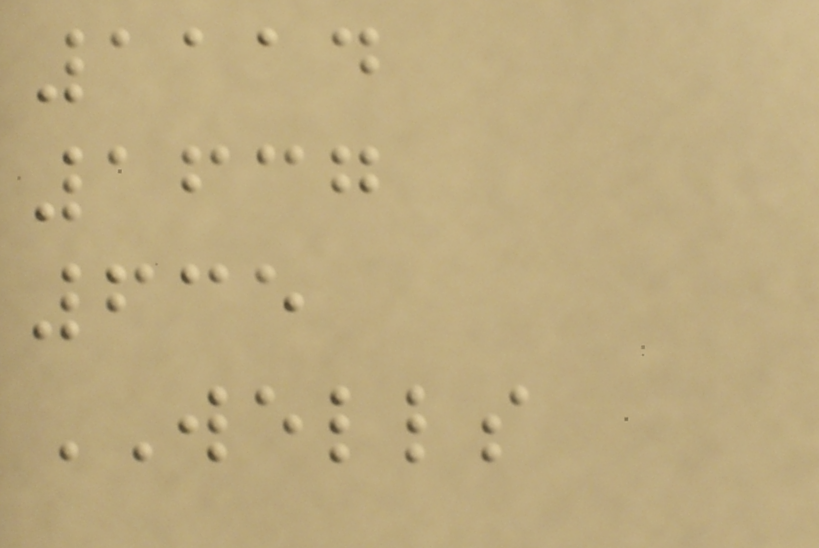1114
1637
635
WELLS
